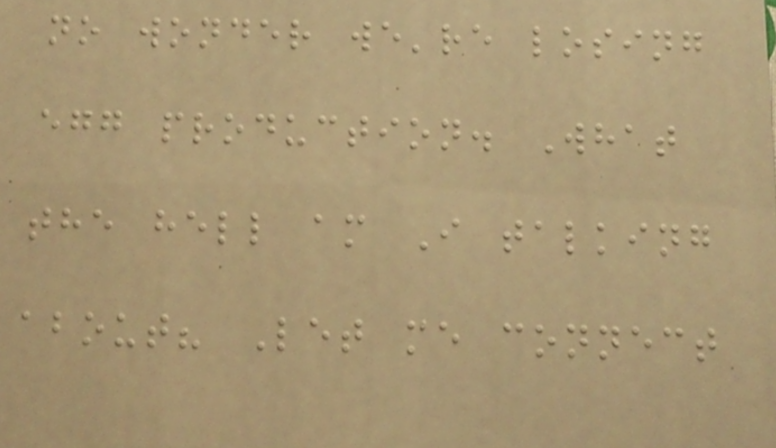no wonder we're losing
egg production. What
the hell am I talking
about? Let me connect
